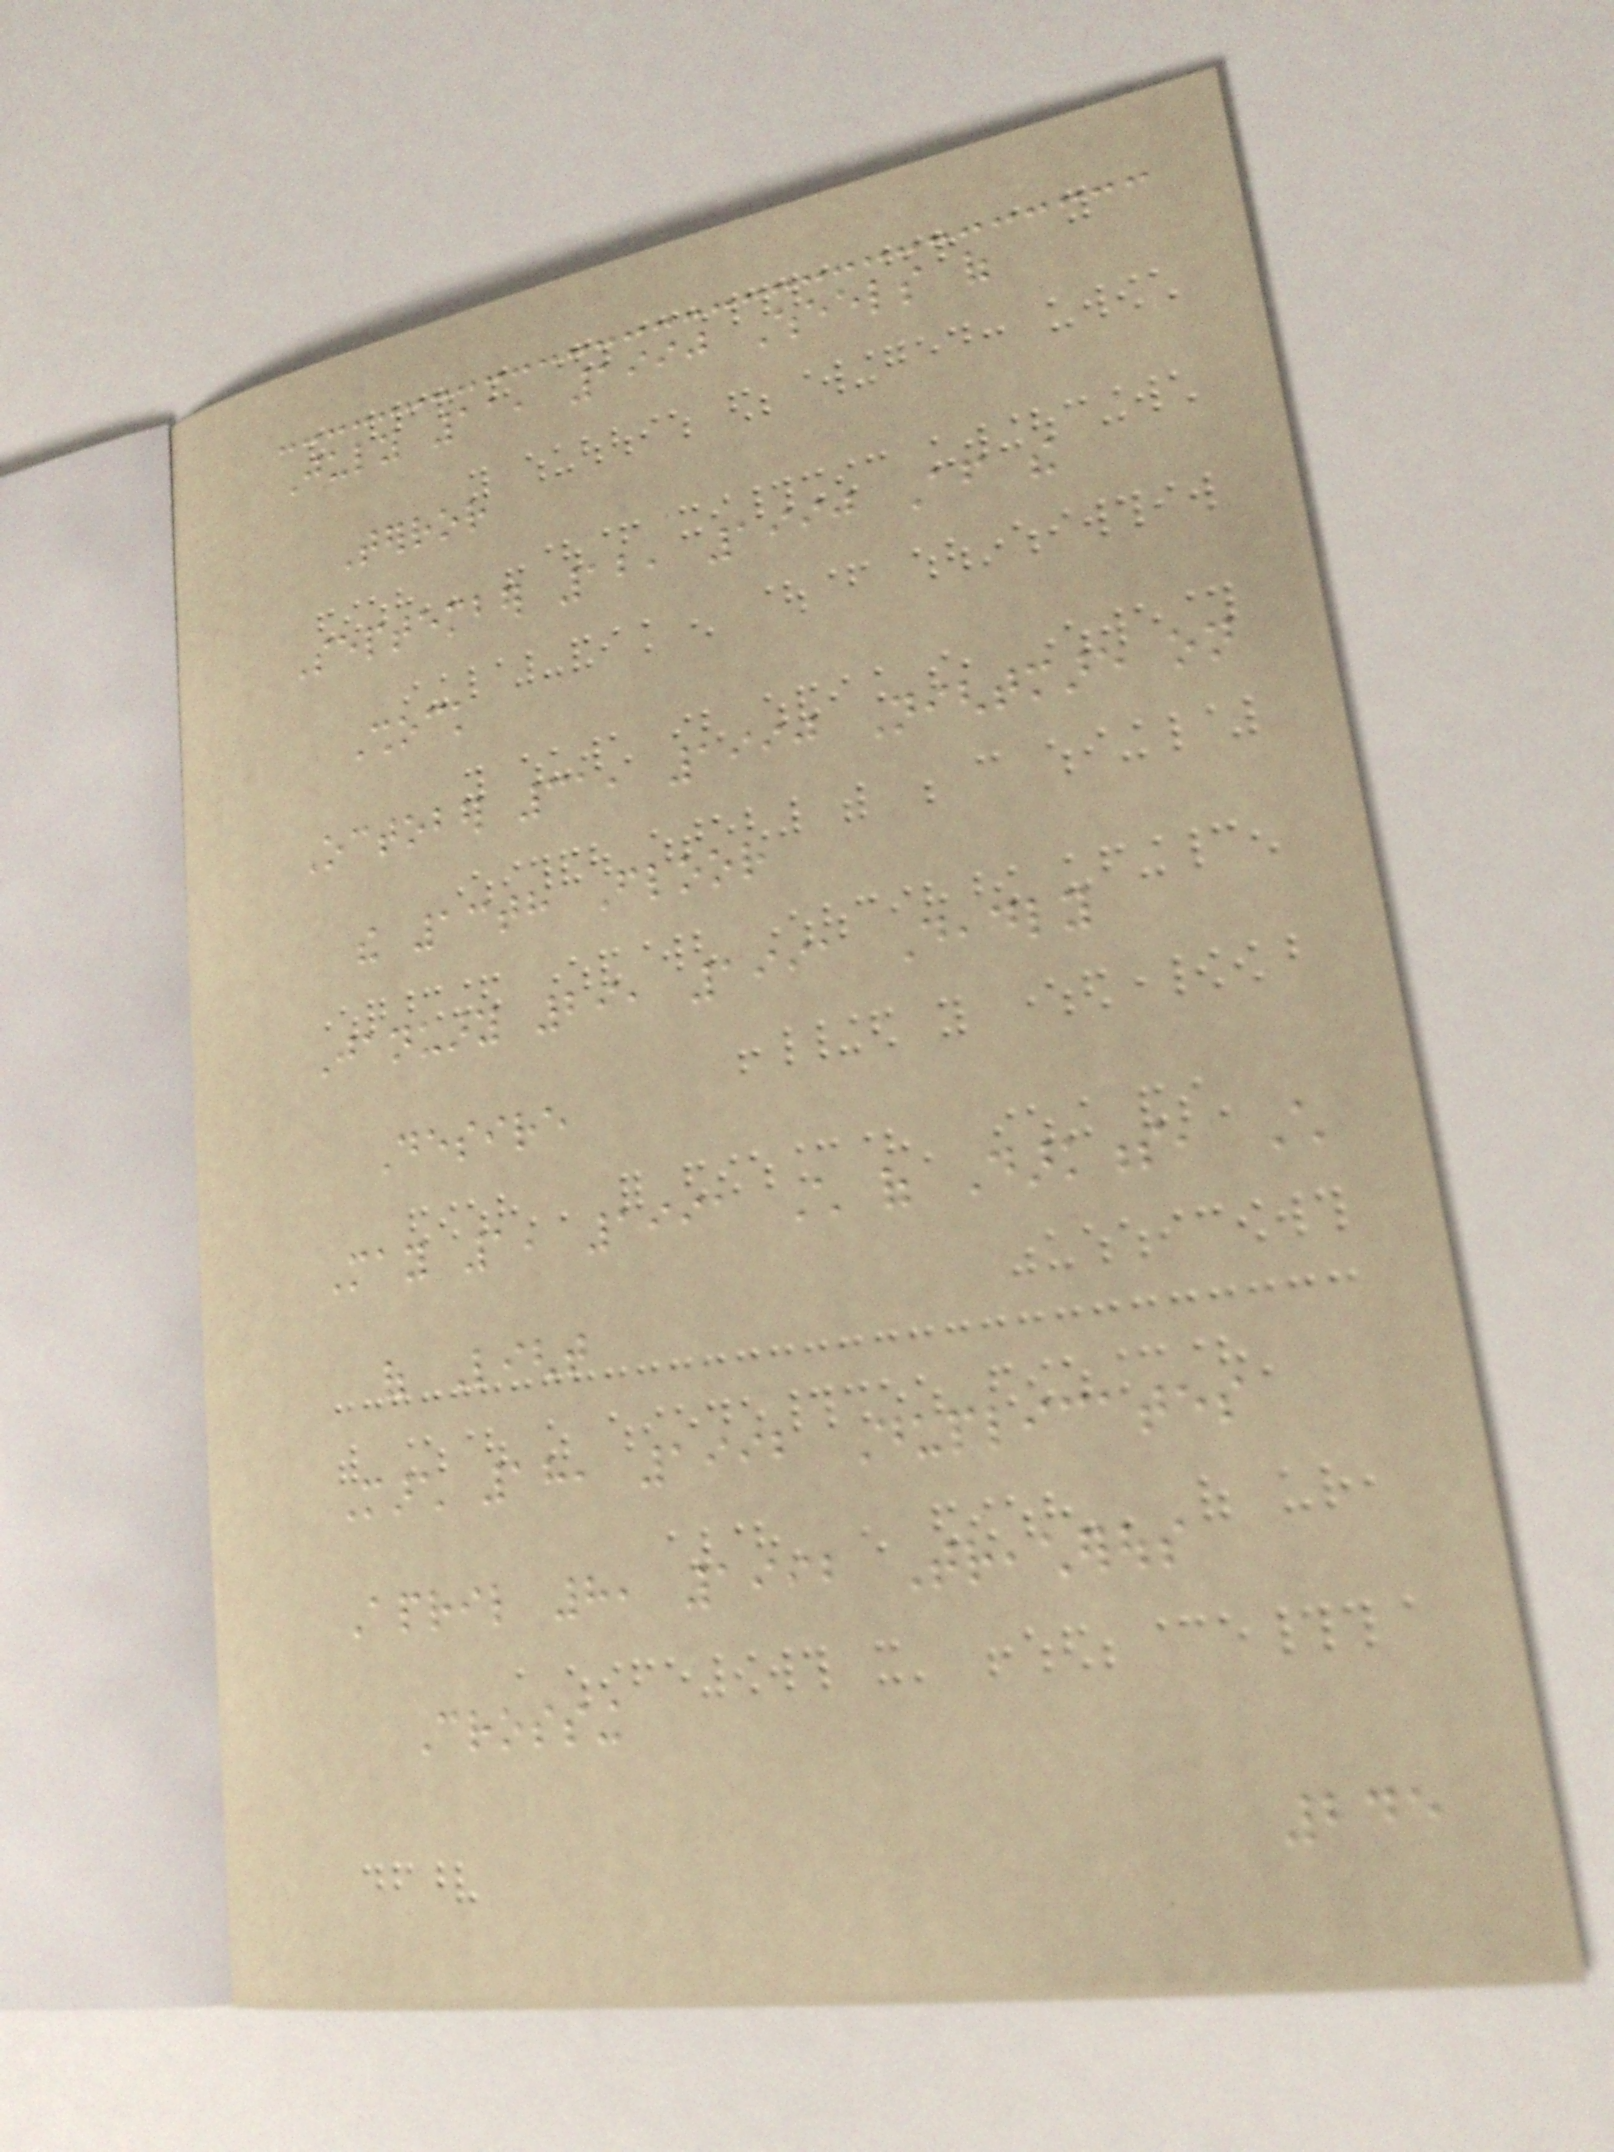July 11, 1990 Wheels of
Terror
September 12, 1990 After the
Shock
October 31, 1990 Nightmare on
the 13th Floor
January 29, 1991 Deadly
Desire
May 1, 1991 Child of Darkness, Child
of Light
March 18, 1992 Duplicates
April 8, 1992 Treacherous
Crossing
245
